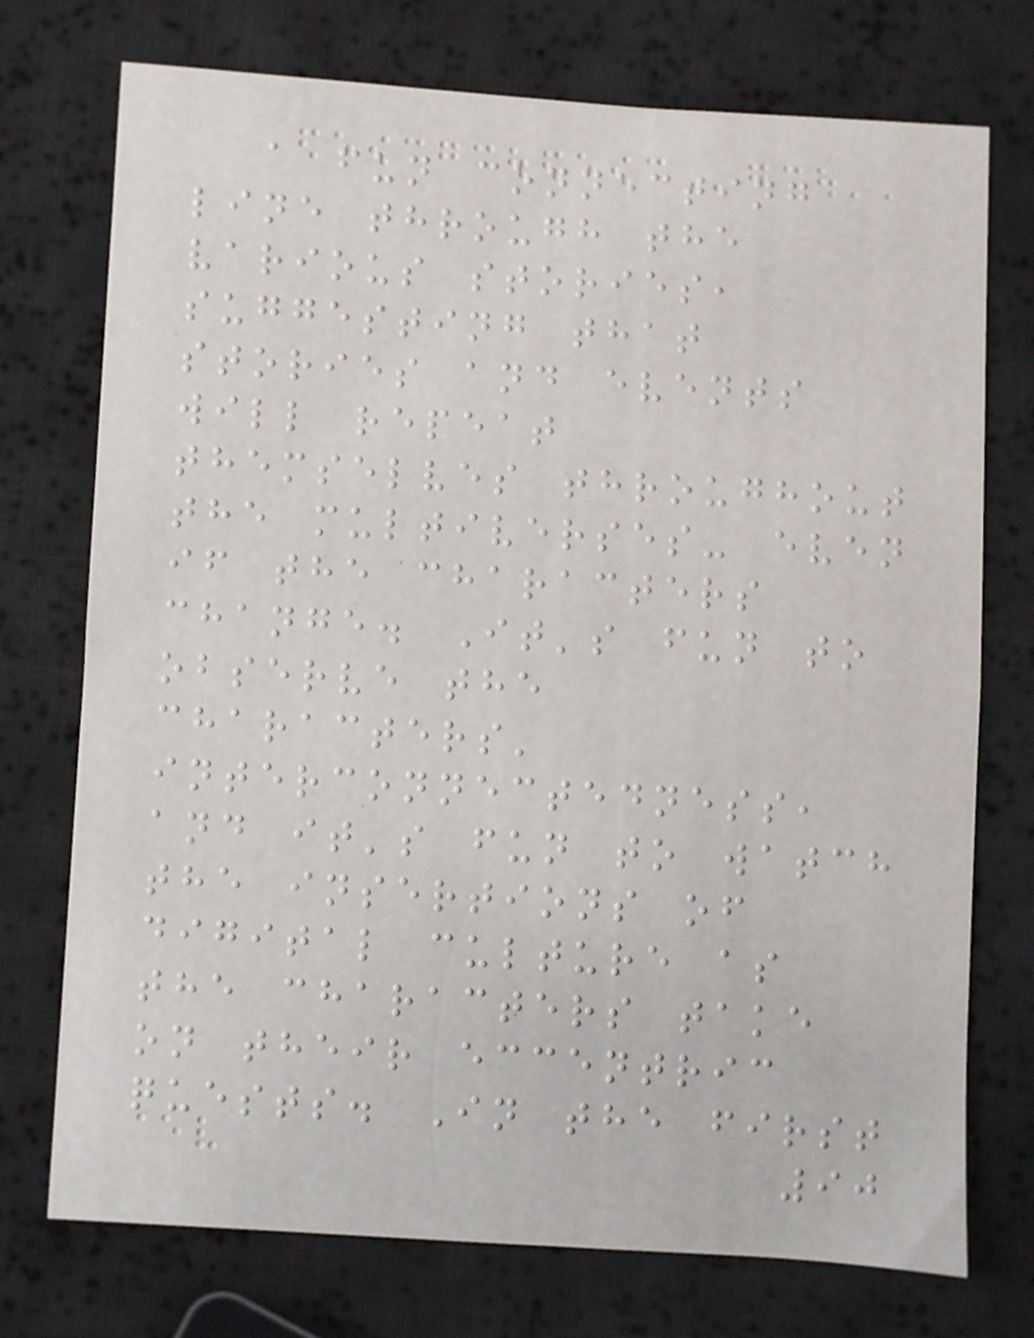a fun connecting
line through the
various stories,
suggesting that
stories and events
will repeat
themselves throughout
the multiverses- even
if the characters
change. It's fun to
observe the
characters'
interconnectedness,
and it's fun to watch
the insertions of
digital culture as
the characters take
on their eccentric
quests. In the first
90
